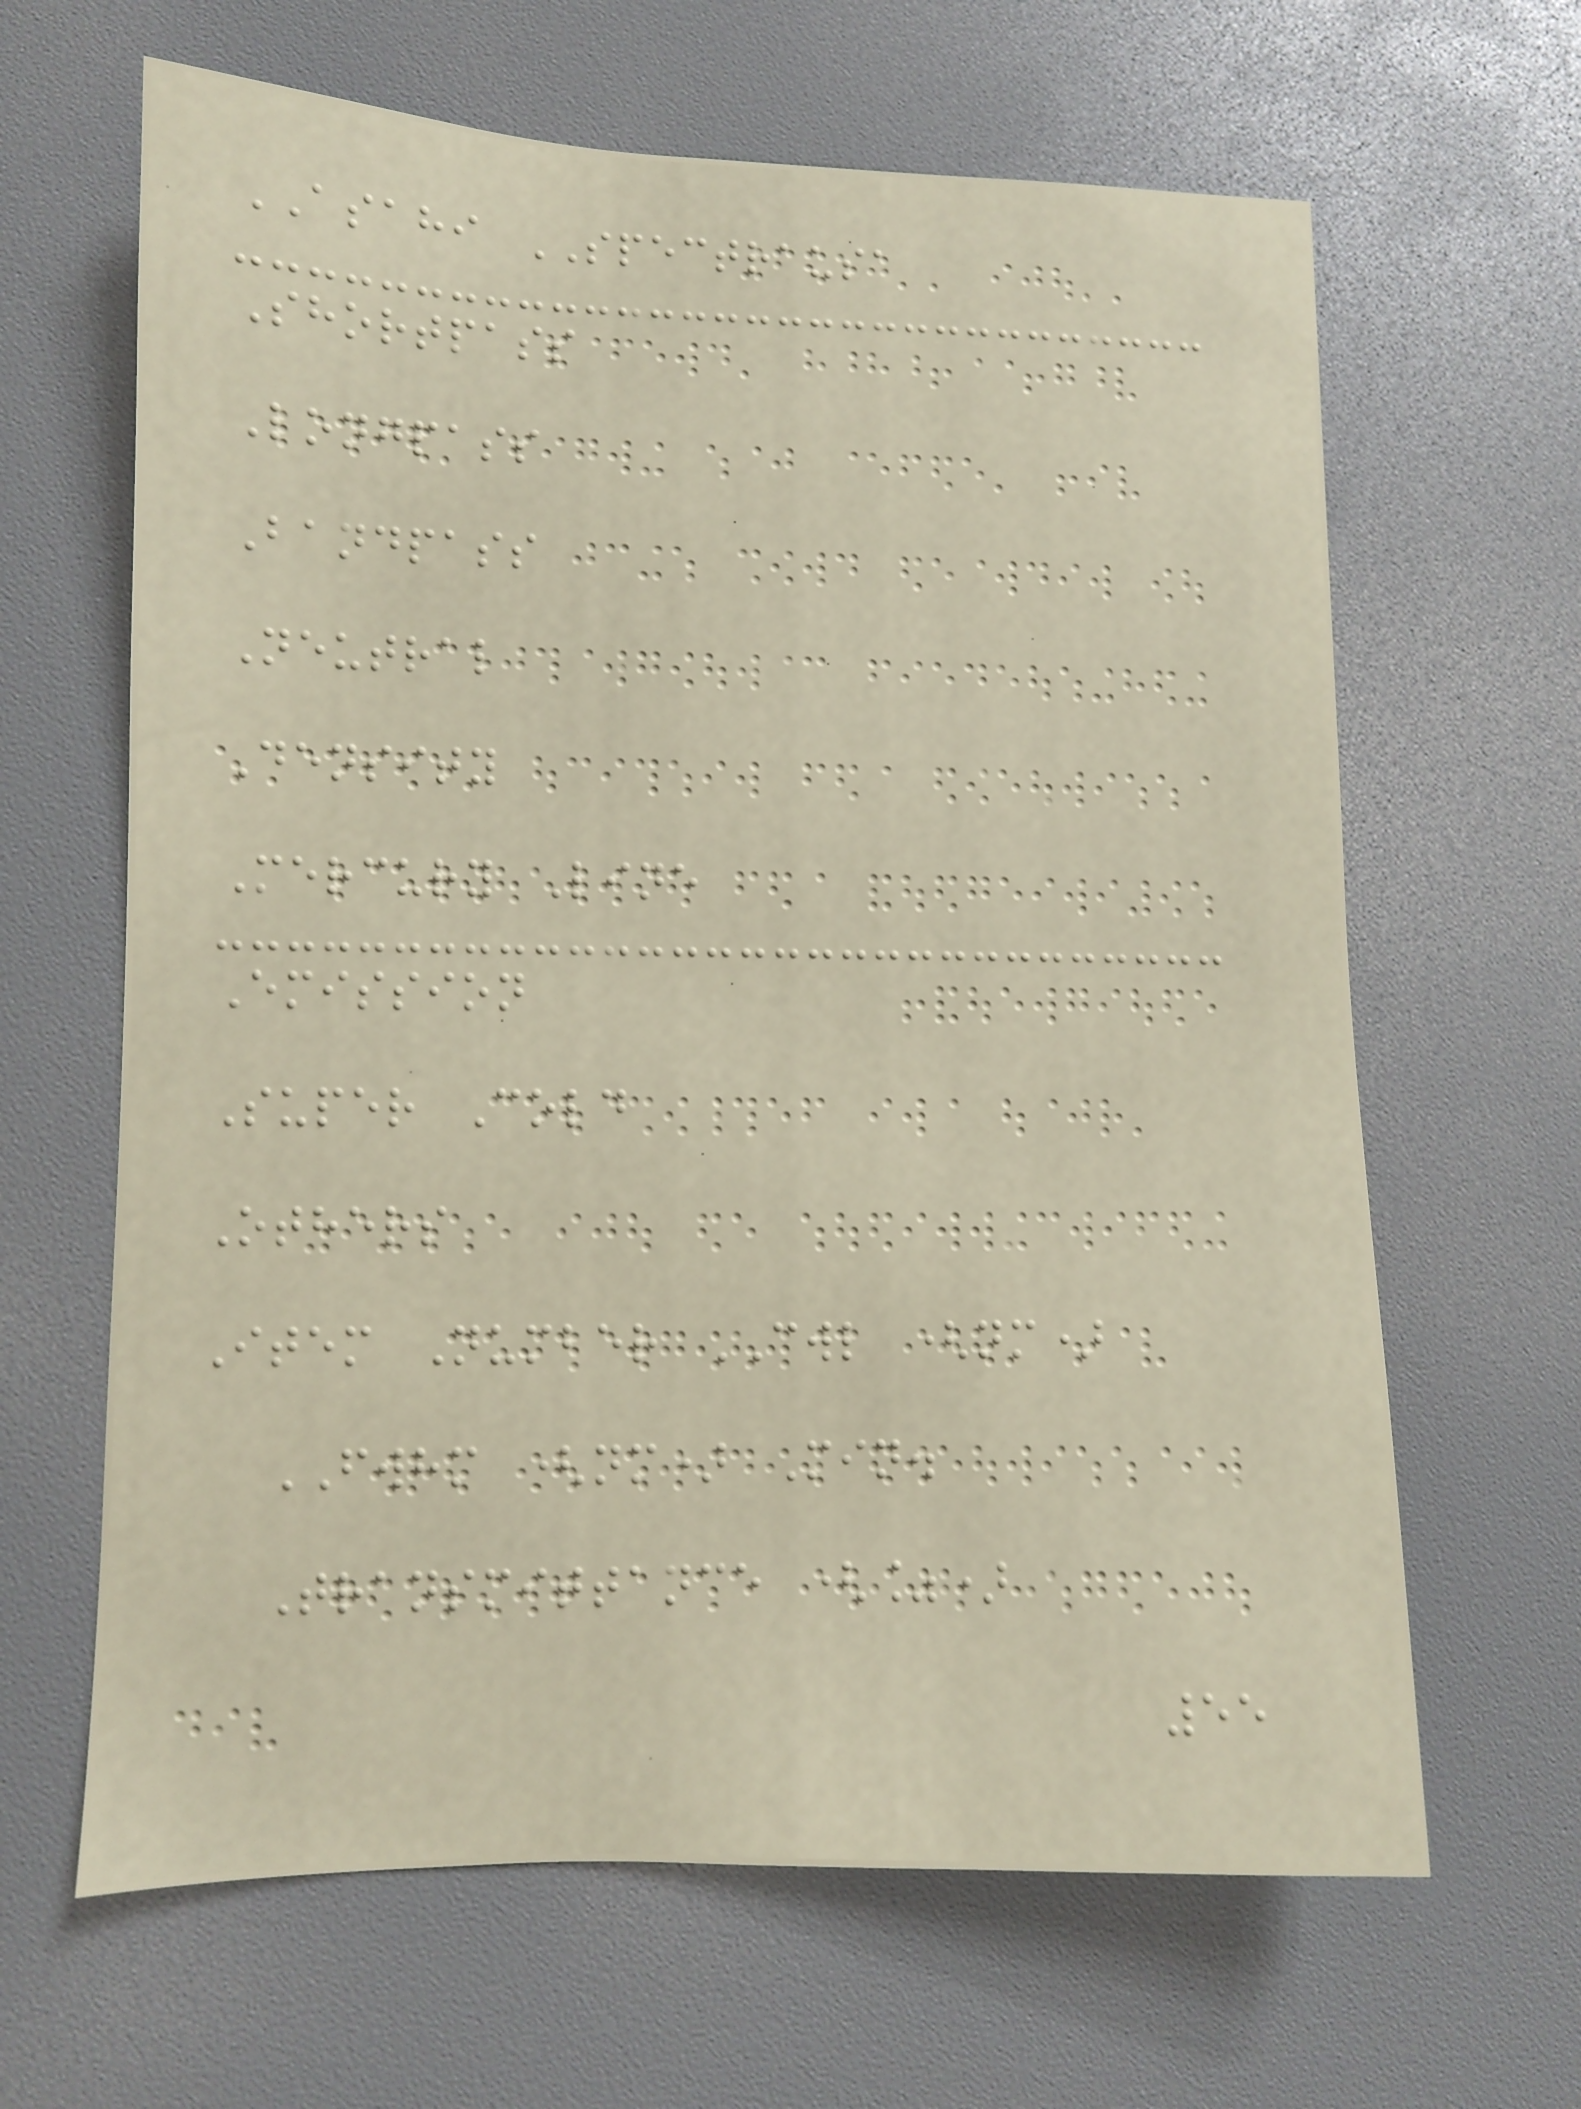ASAHI SPECTRAUSA
Shortpass
Longpass
Bandpass
Neutral
Density
Mercury Line
Emission
Super Cold
Others
Item Number CWL (nm)
FWHM (nm) Min.
Transmittance (%)
55
